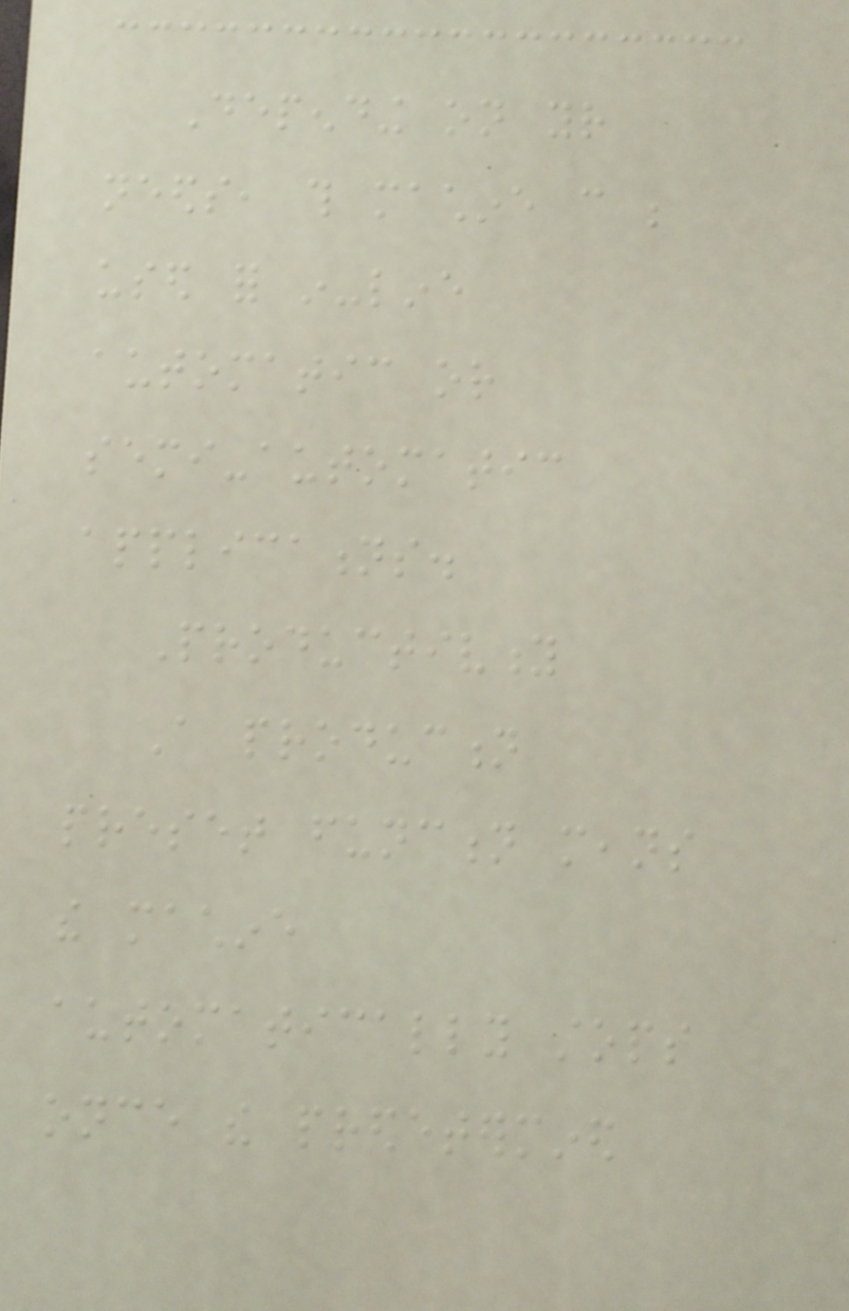Depending on your
needs, this machine can be
used for in-line
automatic or
semi-automatic
applications.
Productivity
A production
preset function means
the machine
automatically stops
once the predetermined
